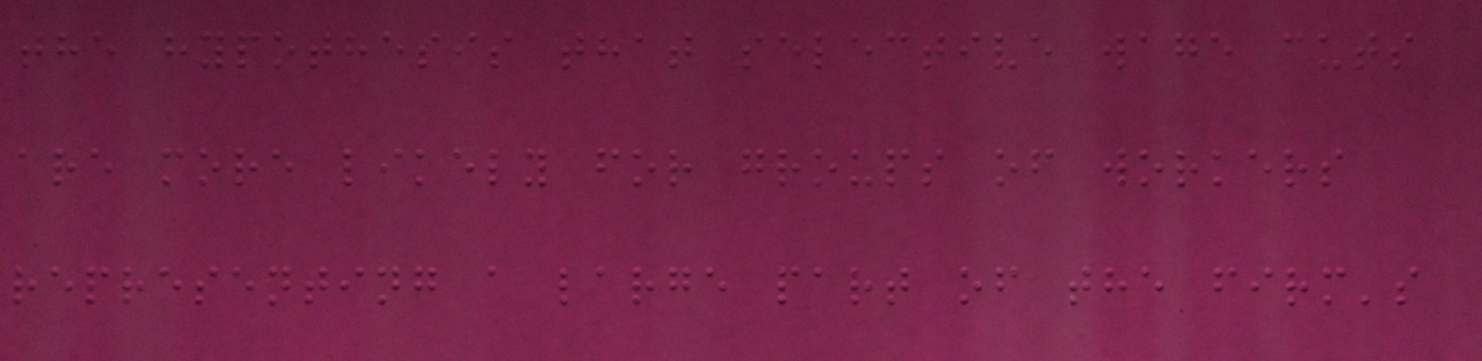the hypothesis that selective wage cuts
are more likely for groups of workers
representing a large part of the firm's
